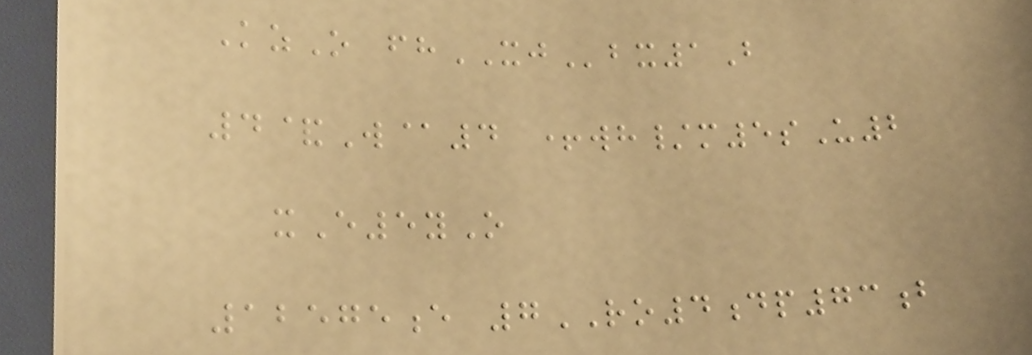KzO fhXJbx1B
4&W@4 +wh/m5sU2
xE5yO
12575e 7RO4dp73b
